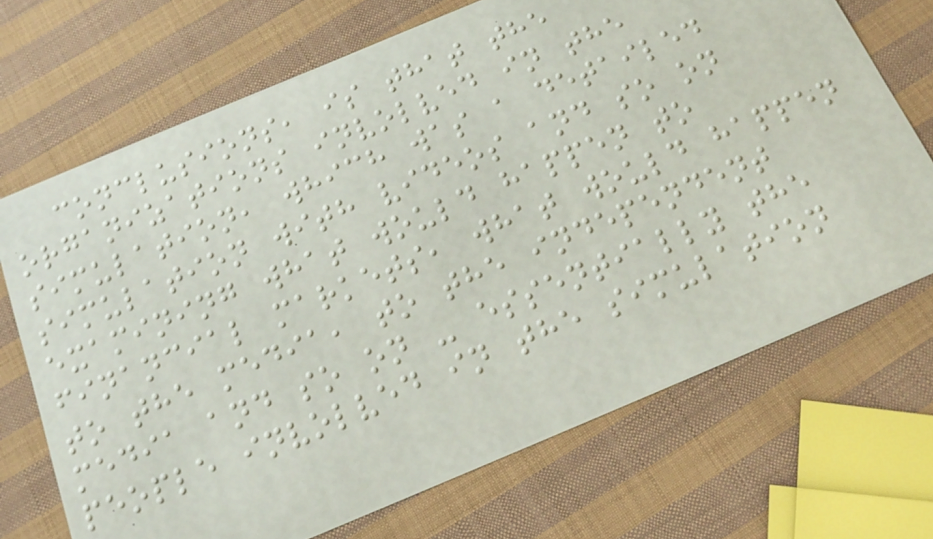conclusions, is that the
organizations involved in the
simulation, which was a detailed
simulation with videos and so on
examining what would happen to
financial markets, what would happen
to the media, to the independent
media and so on - essentially the
people involved in the simulation
